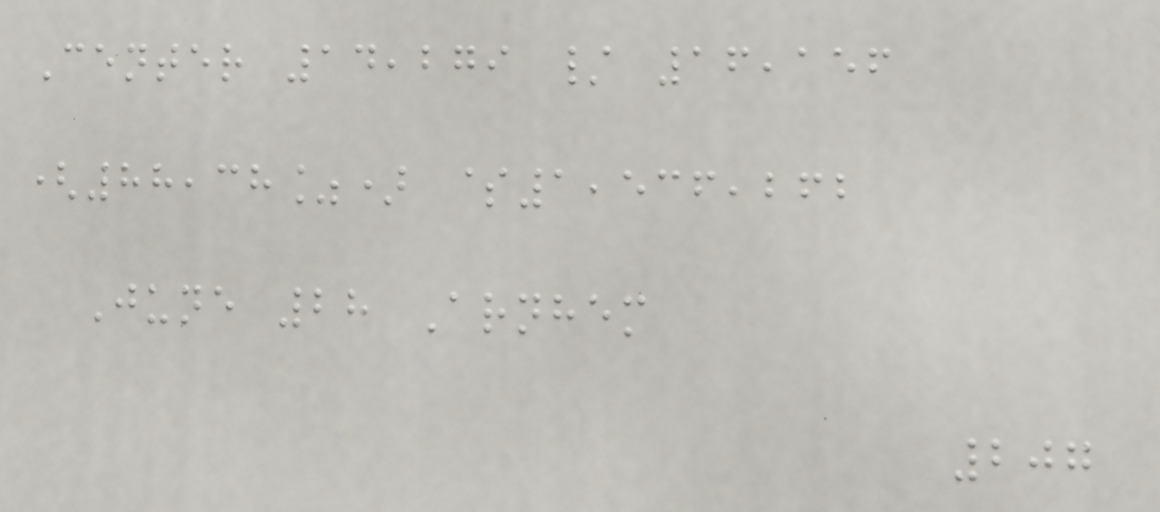Center 14,279 / 16,156
(88,38%) $1,536,262
June 28 Arnhem
207
